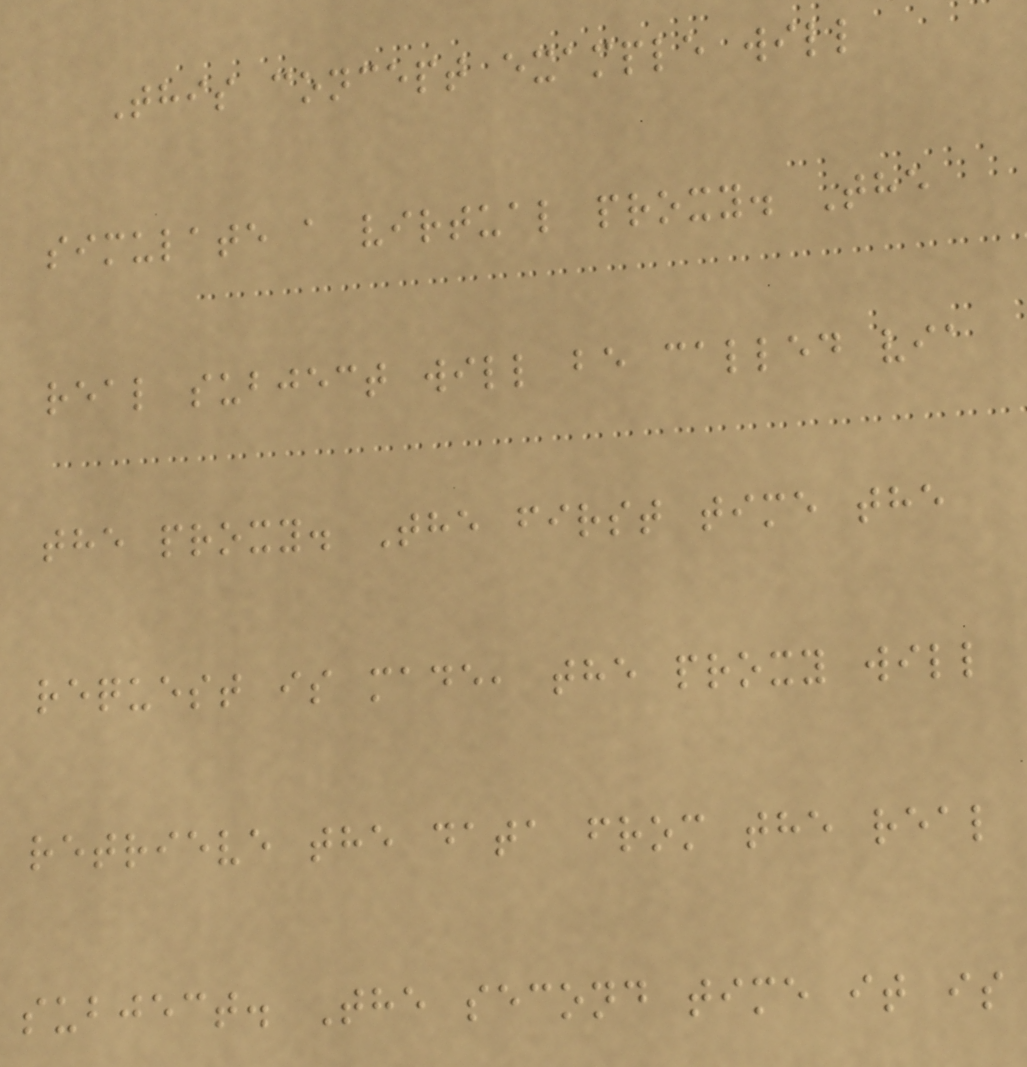This concept example will
simulate a virtual proxy. The
real subject will be called via
the proxy. The first time the
request is made, the proxy will
retrieve the data from the real
subject. The second time it is
